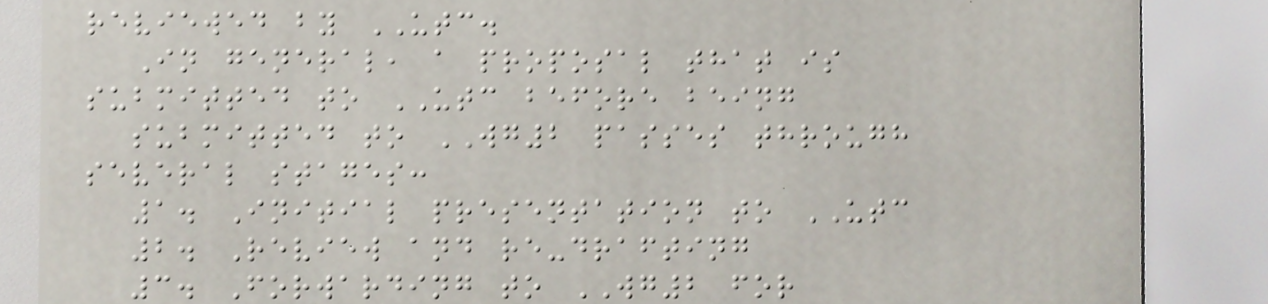reviewed by UTC.
In general, a proposal that is
submitted to UTC before being
submitted to WG2 passes through
several stages:
1. Initial presentation to UTC
2. Review and re-drafting
3. Forwarding to WG2 for
